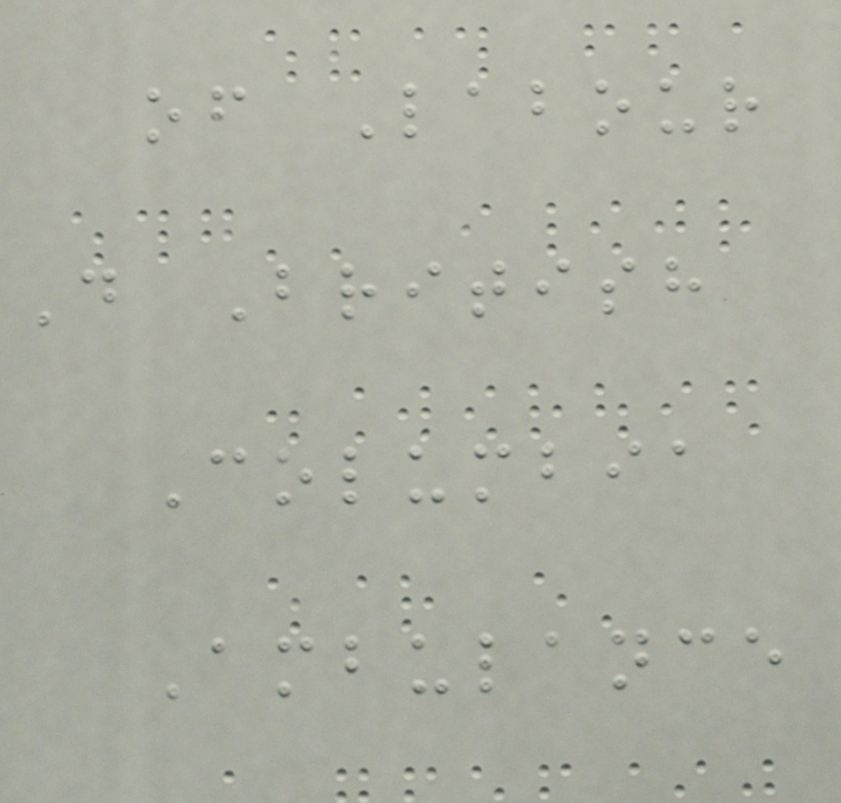of Labour
D British
Columbia
Ambulance
